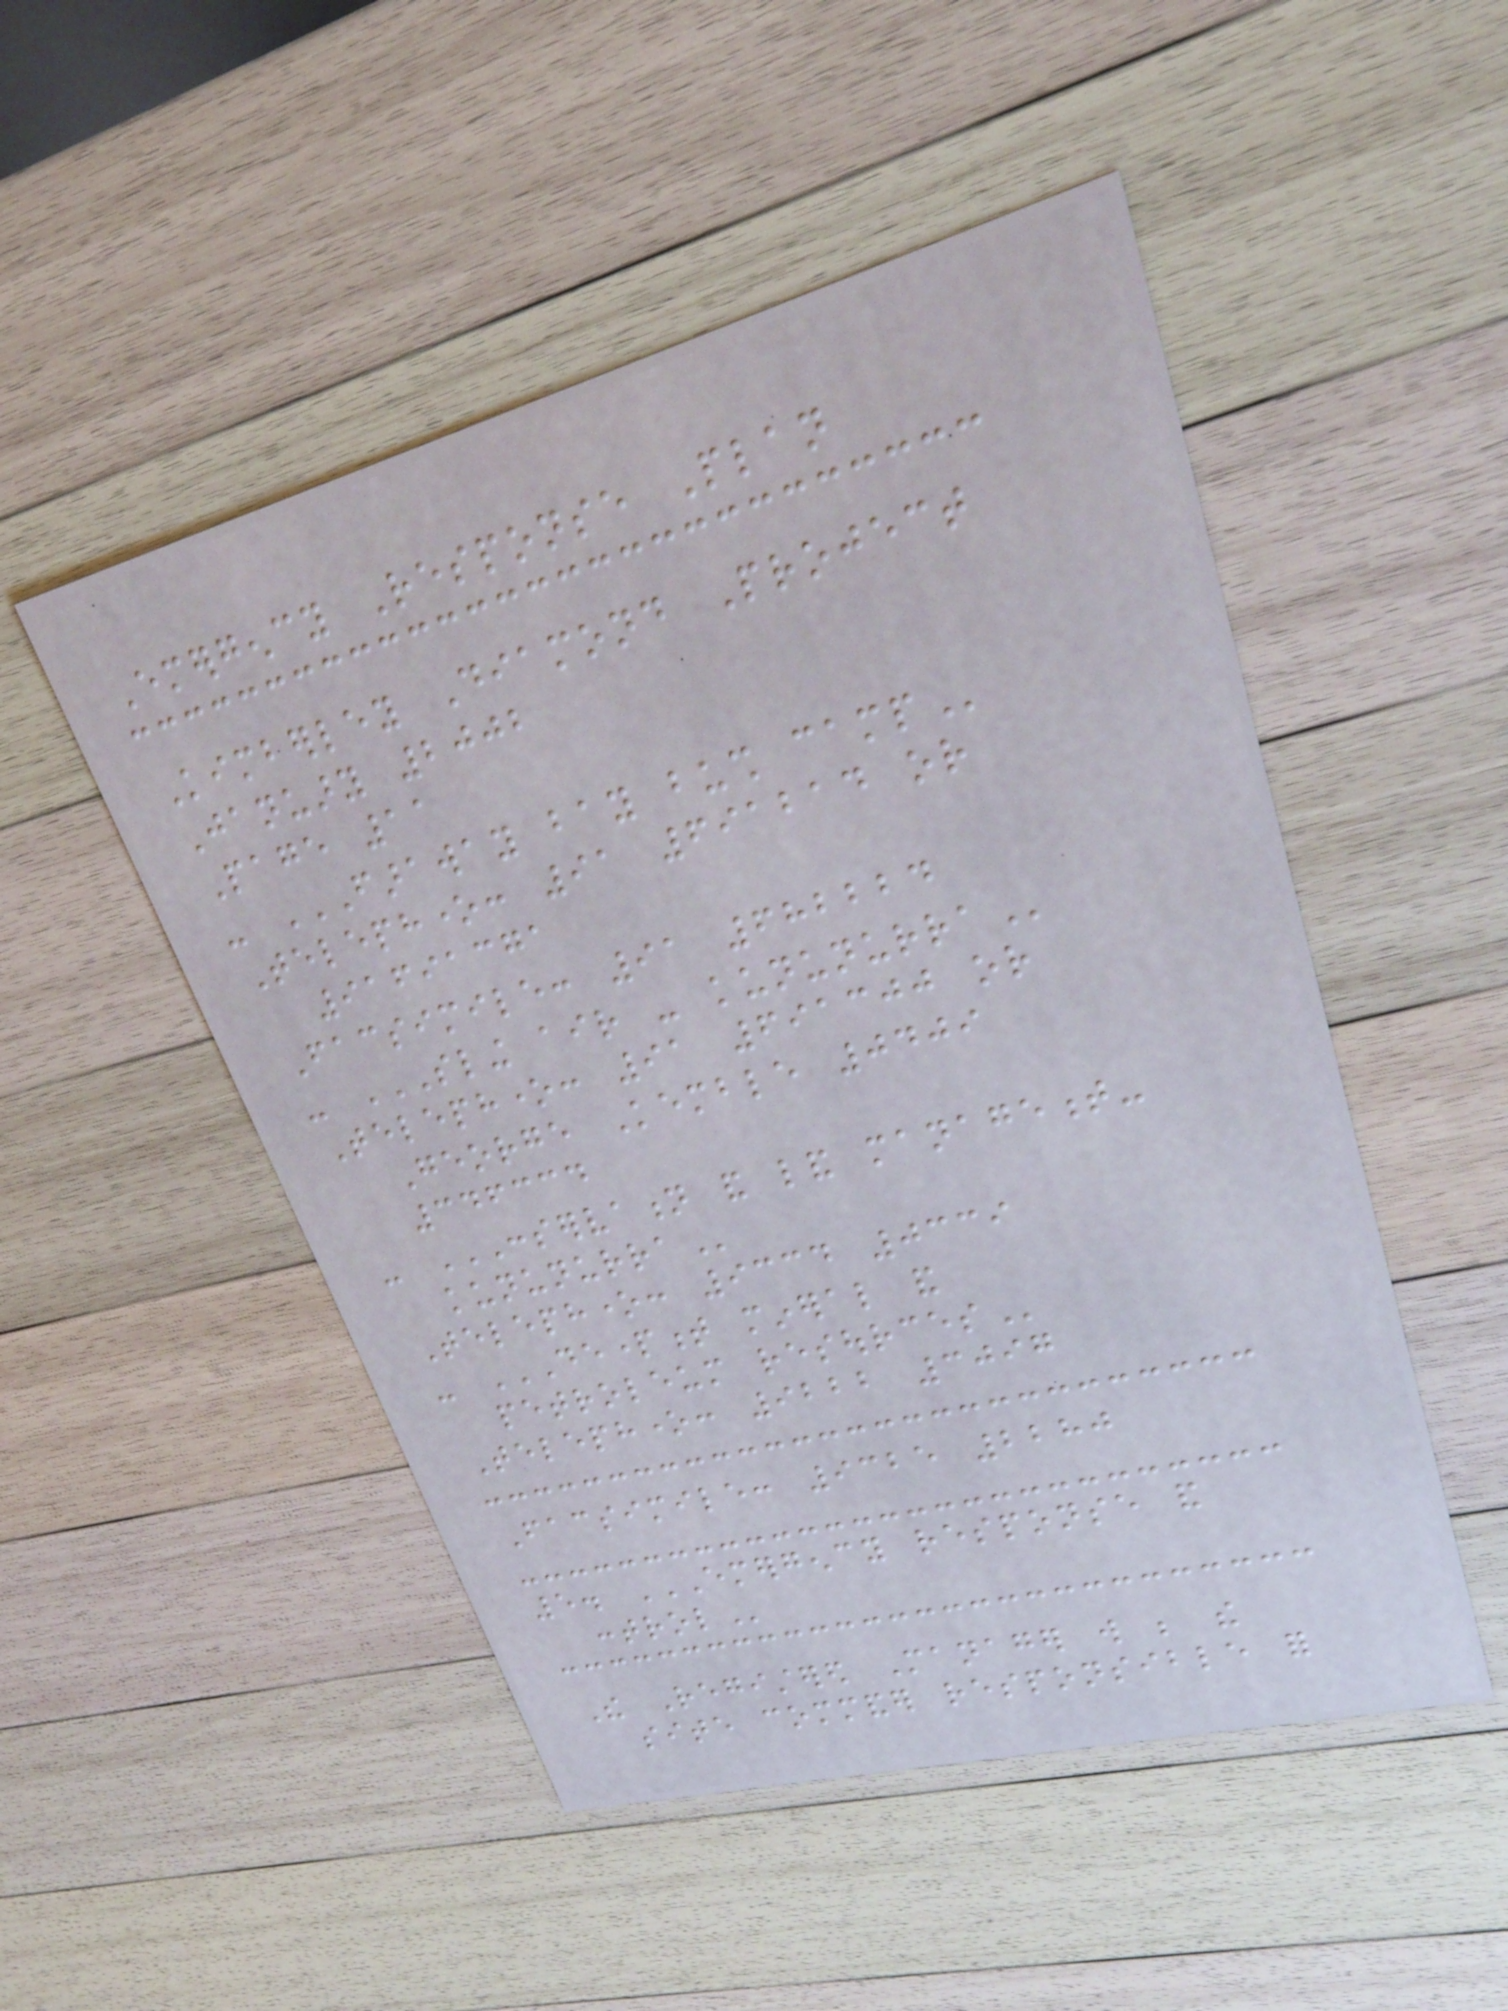Emergency Response Plan
Kimberley Diamond Project
January 2002
Page 11
- FARAWAY BAY BUSH CAMP
Telephone: 91 691214 or
91691371
Facsimile: 91 682224
- SLING AIR - KUNUNURRA
Telephone: 91 691300 or
George Kemble 0409
346334
- CONSERVATION AND LAND MANAGEMENT-
KUNUNURRA
Telephone: 9334 0339
- DEPARTMENT MINERAL AND
PETROLEUM RESOURCES
Telephone: 9222 3097
Facsimile: 9325 2280
5. EMERGENCY RESPONSE AND
CONTROL
The Registered Manager will be the
site commander responsible for
